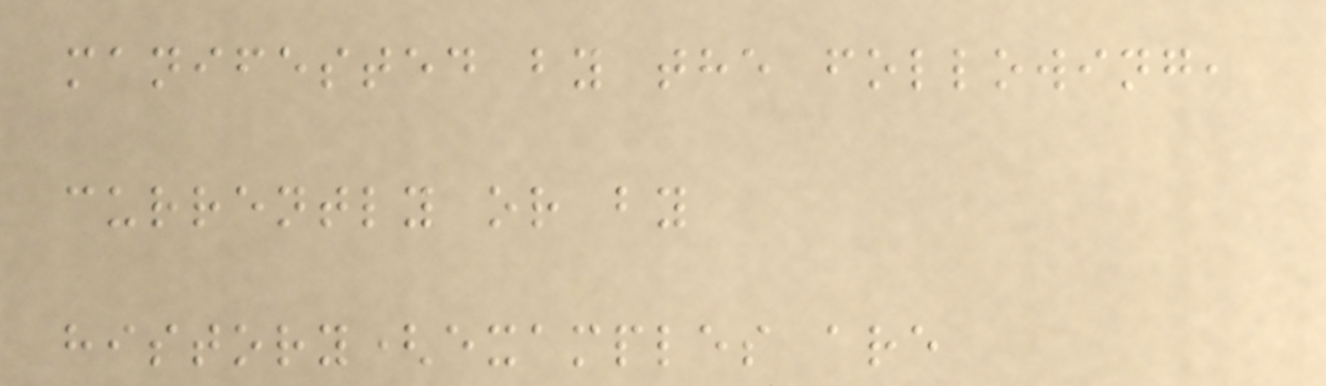manifested by the following,
currently or by
history(examples are
